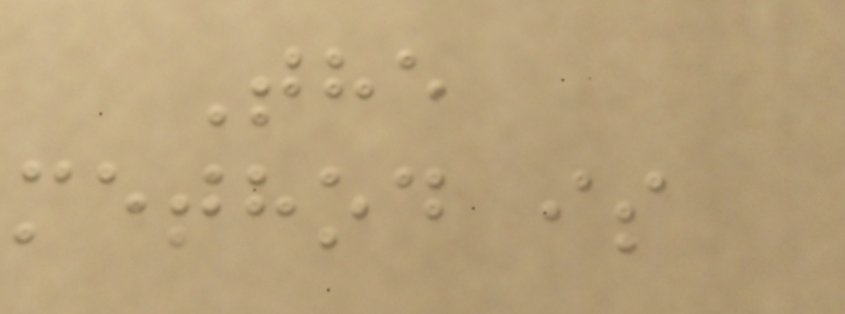The
method is
